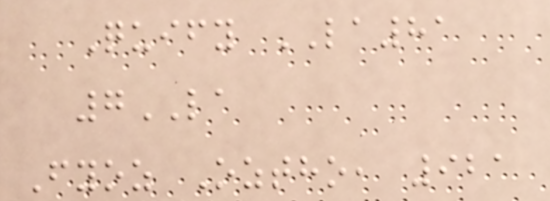Quify LA81
7LA
Fyoz Oztho, 921
